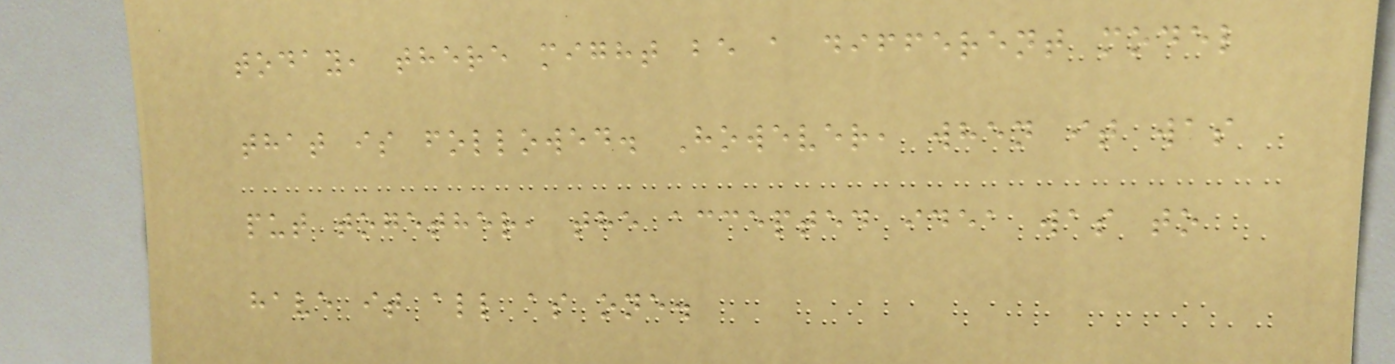today, there might be a different model
that is followed. However, when it was
put together, the accepted idea was to
have it all as one.
